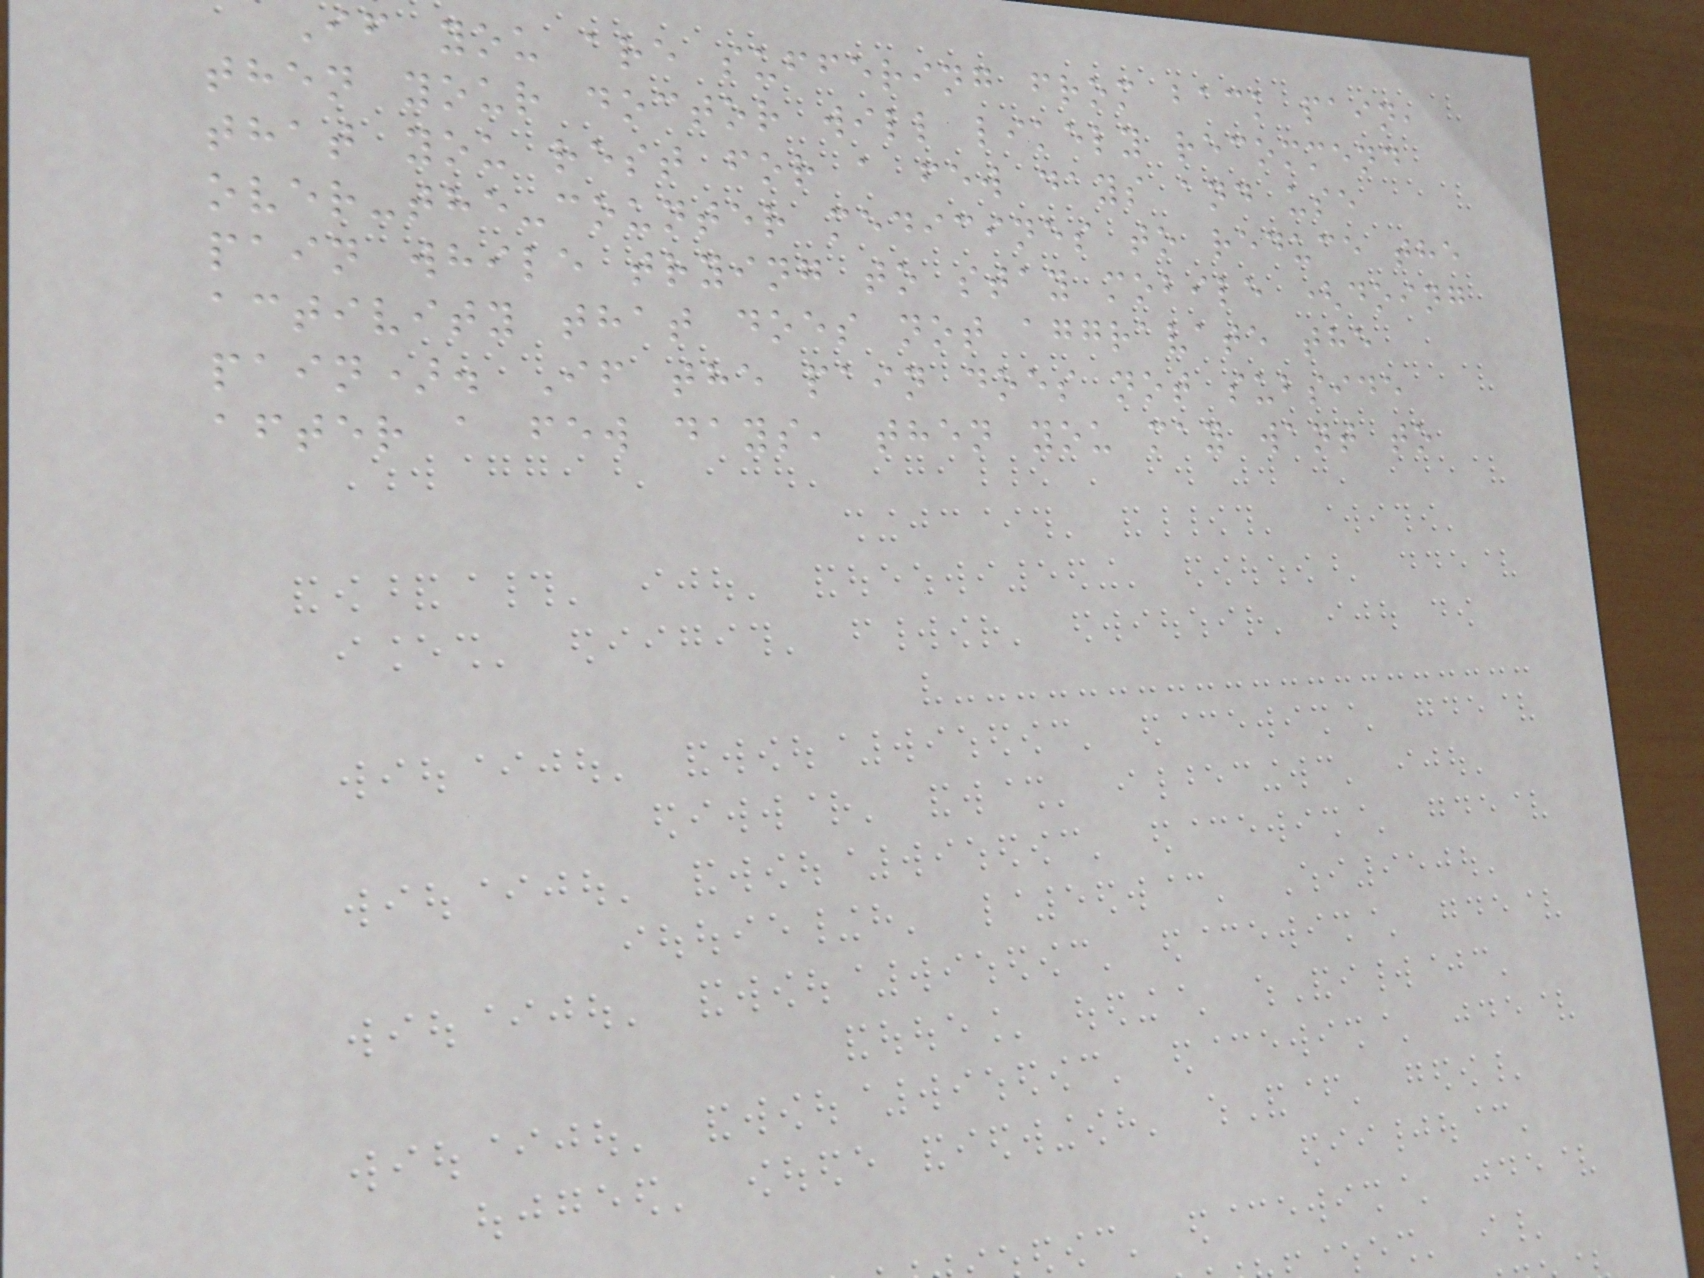If you are suffering from back pain,
then your doctor will likely recommend
that you rest for a few days and use
over-the-counter medicines to reduce the
pain while trying to stay mobile (doing
activity that does not aggravate the
pain). If the pain does not subside
after a few days, then you may want to
